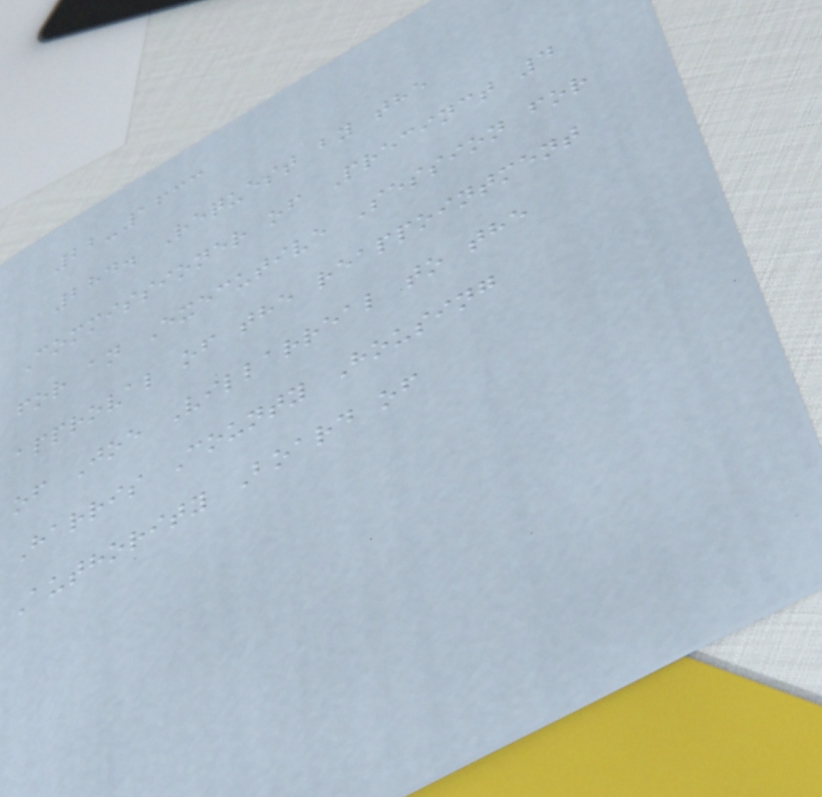22-1633
284. Request by the
Commissioner of Precinct 4
for an Executive Session for
approval of the reappointment
of Joe Villarreal to the
Harris County Housing
Authority Board of
